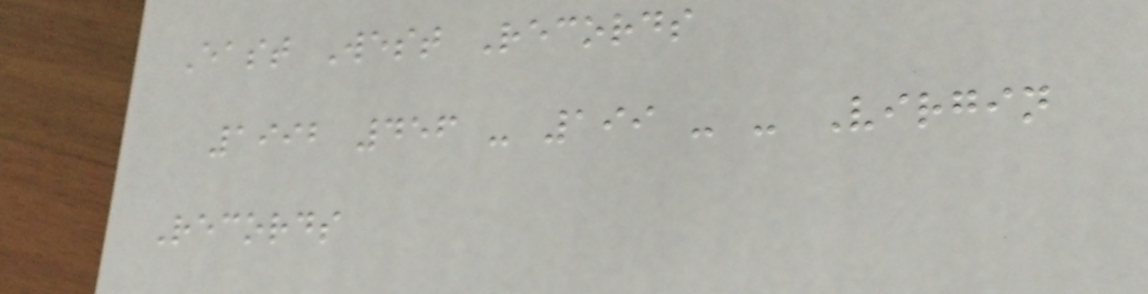East West Records
1992 456 - 199 - - Virgin
Records
